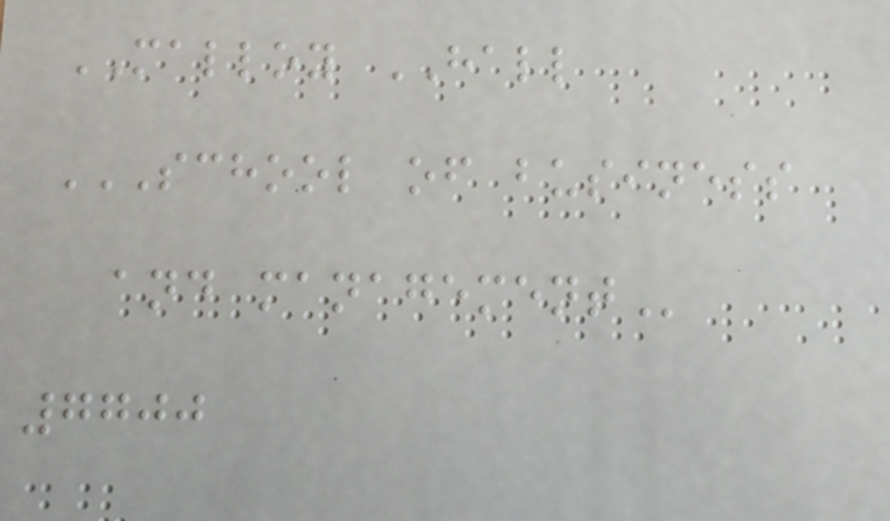MALLOY HALL
SCHOOL OF BUSINESS
AND MANAGEMENT
7700
